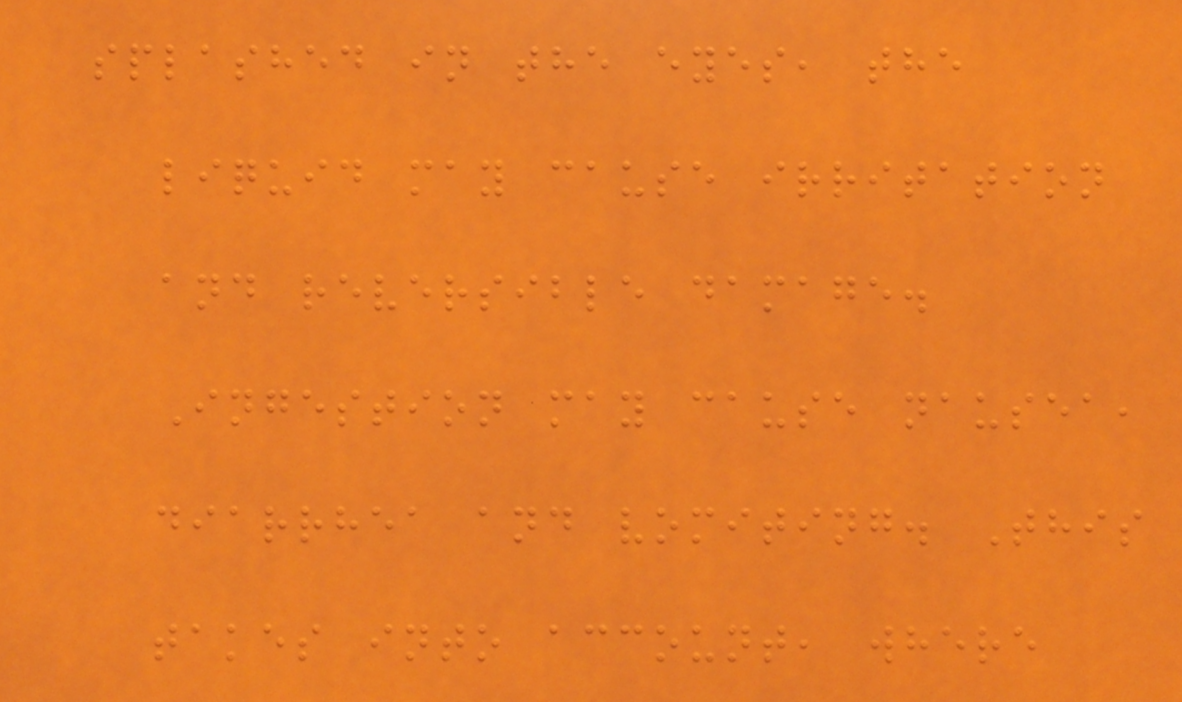splashed in the eyes, the
liquid may cause irritation
and reversible damage.
Ingestion may cause nausea,
diarrhea and vomiting. This
takes into account, where
